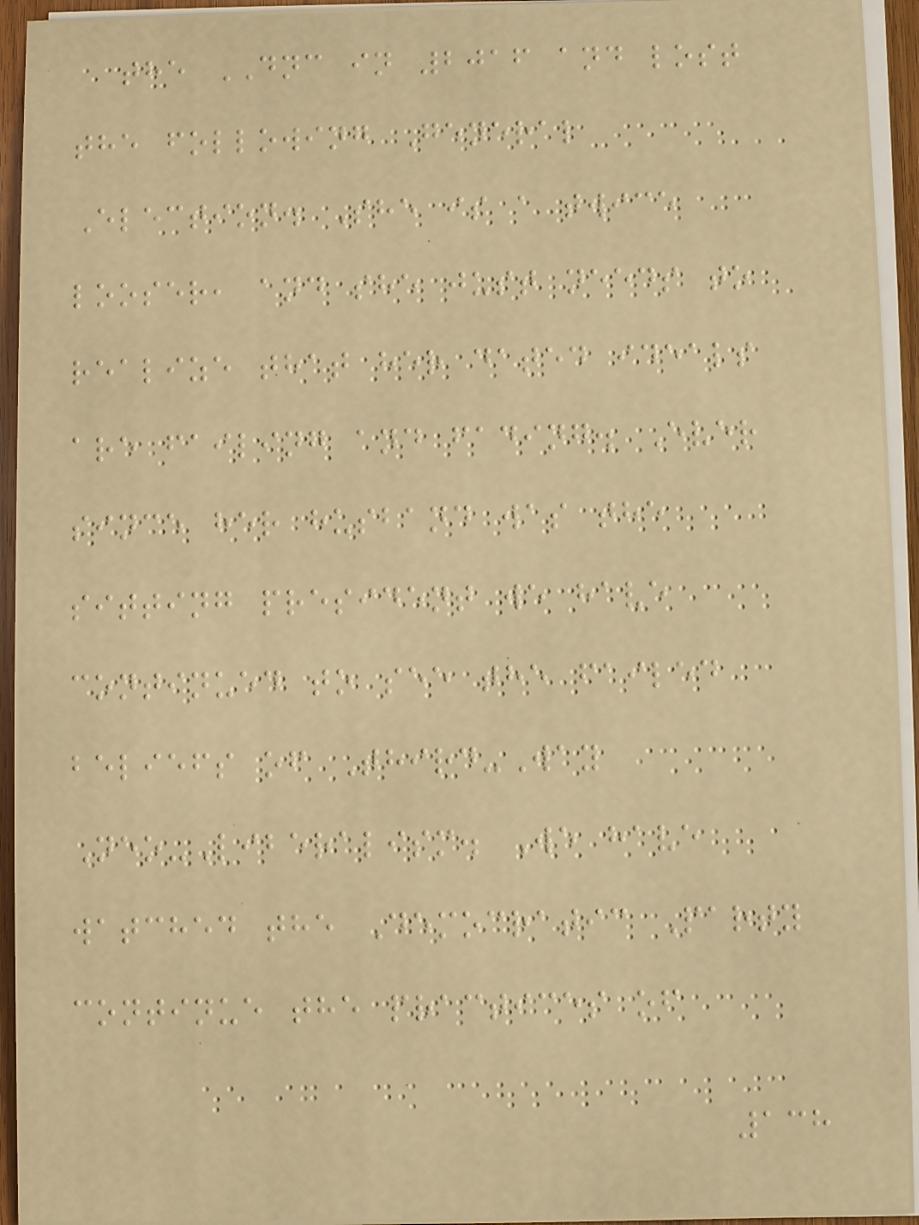the DNC in 2016 and lost
the following General
Election. She is a twice
looser, and she just needs to
realize that her dated ideals
are failing and fading. Ever
since her husband was the
sitting president we have
continued to see the failed
beliefs of Third-Way
Neo-Liberalism. We have
watched the Democratic Party
continue the practices of
138
